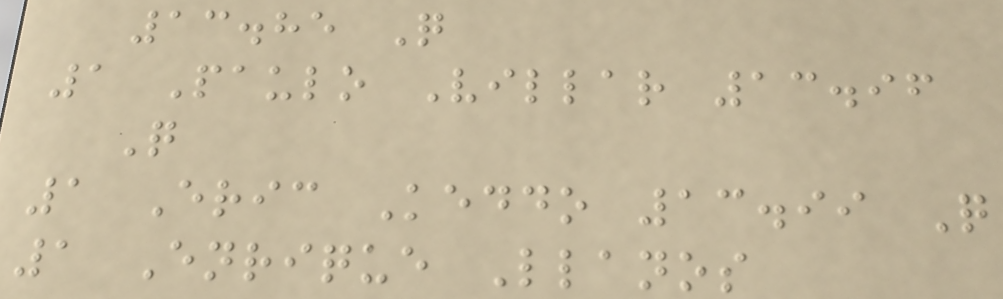13.85 Q
1 Paulo Villar 13.96
Q
1 Eric Keddo 13.99 Q
1 Enrique Llanos
